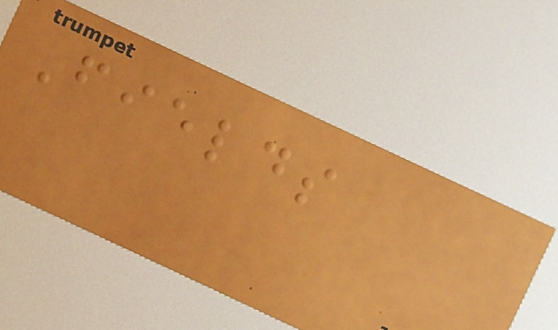Fields
